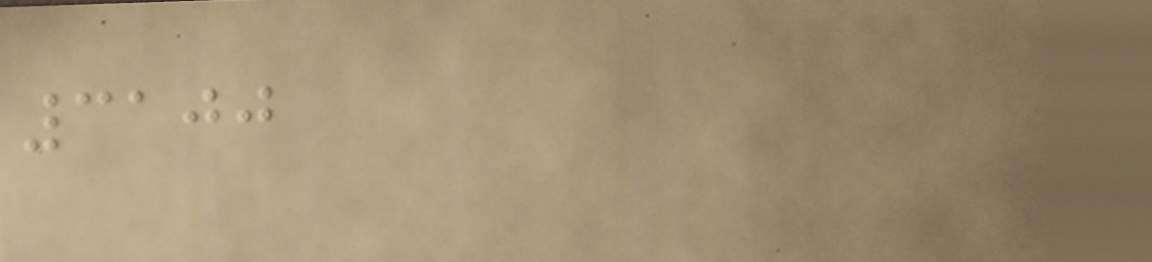3100
